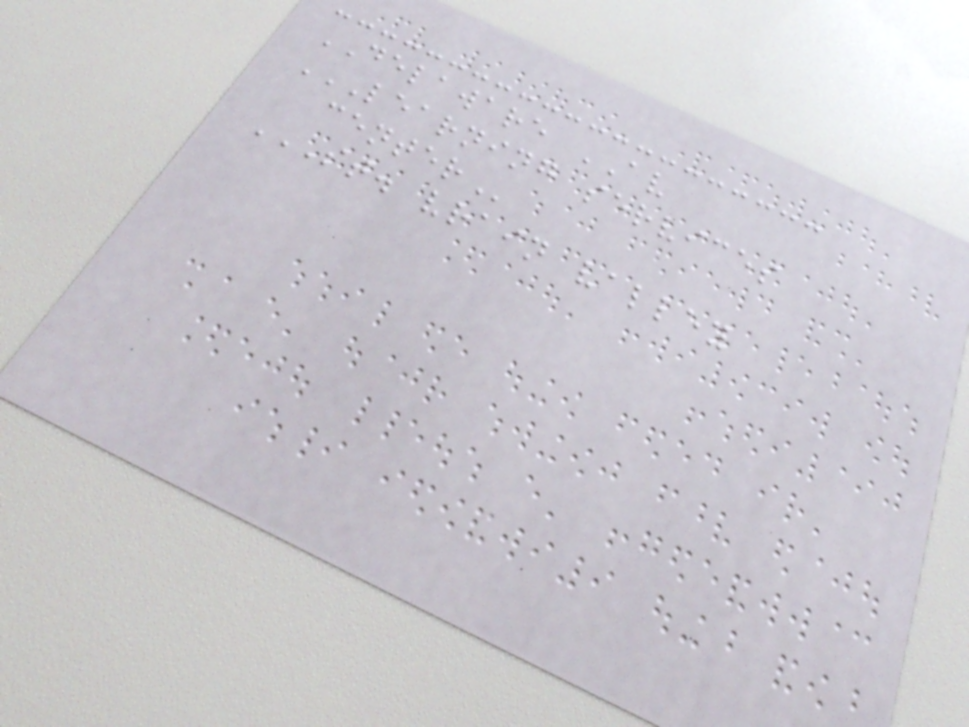DELAWARE AV
LEARNING SERVICES
CENTER
ST. VRAIN VALLEY
